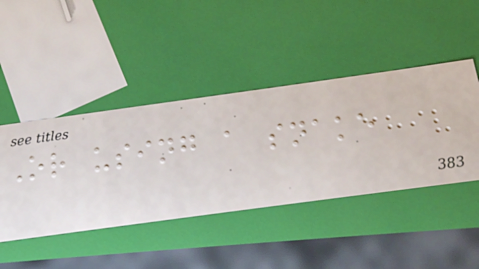Or using a snake
